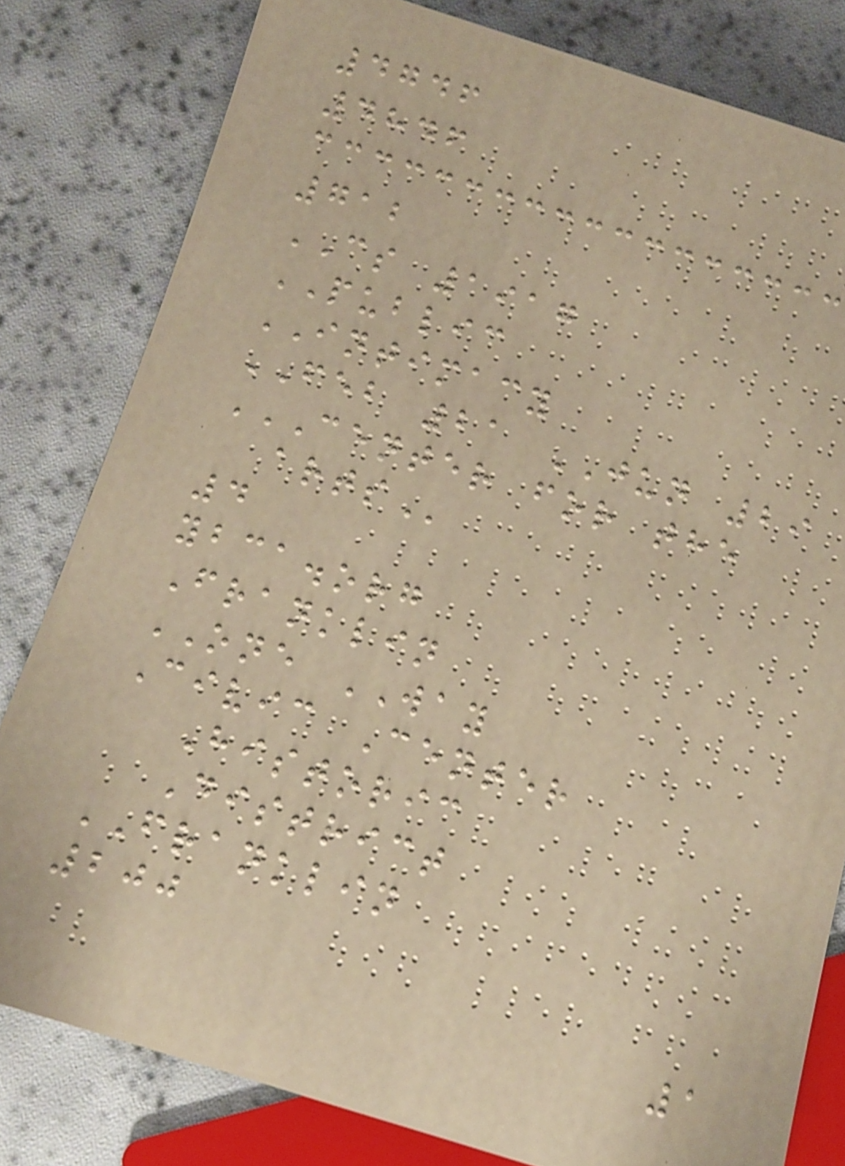4746
4846
712
CS 1917
PUBLIC
INTIMACY
FEB 21 JUN 29
CENTER FOR THE
ARTS
4
ybca.org
Franklin
ONE WAY
Civic Center
Historic
District
FRANKLIN
200
1
